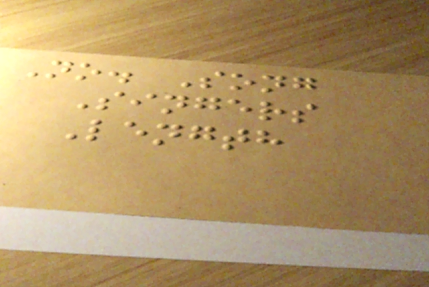No. Song
Singers
Length
